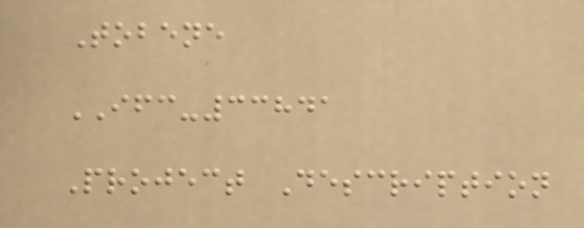Tobene
IFC-33841
Project Description
